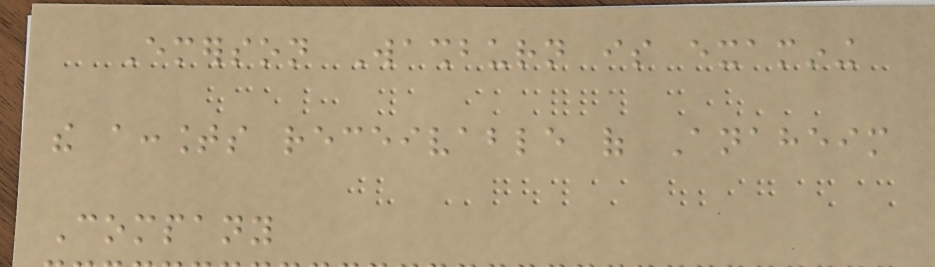Emerson Washburn is examining
the accounts receivable of Anaheim
Company
